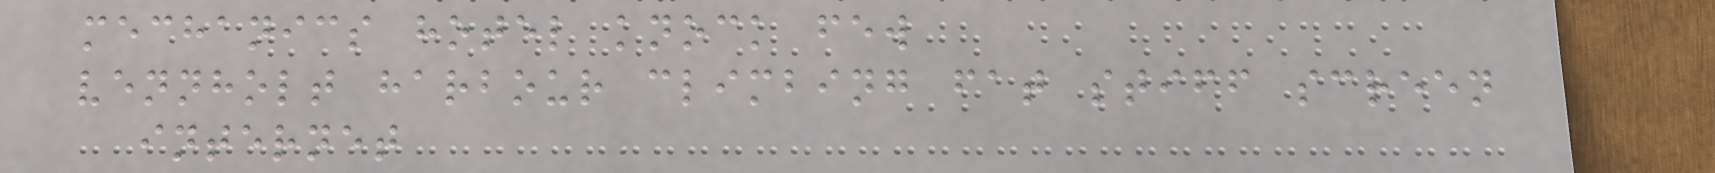mechanics hotel knock few
vennholt harbour climbing fat stiff screen
internet
